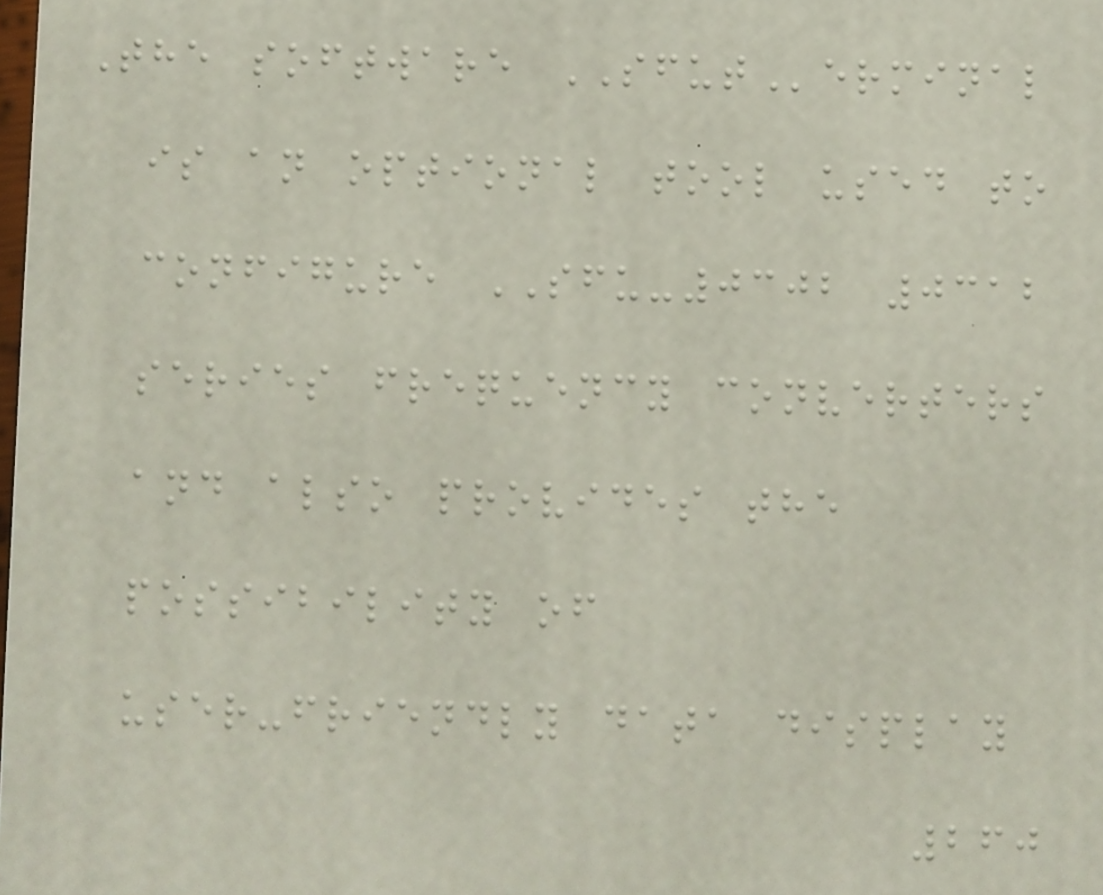The software SFUTerminal
is an optional tool used to
configure SFU-0302 0312
series frequency converters
and also provides the
possibility of
user-friendly data display
260
